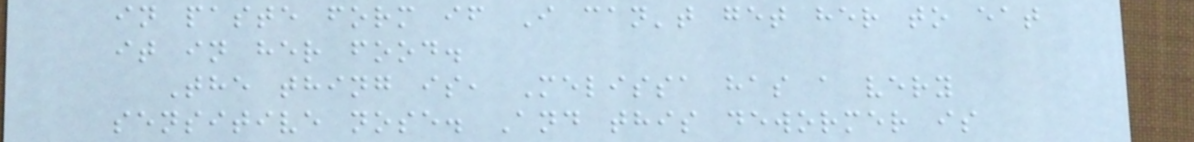in paste form if I can't get her to eat
it in her food.
The thing is, Melissa has a very
sensitive nose. And this dewormer is
